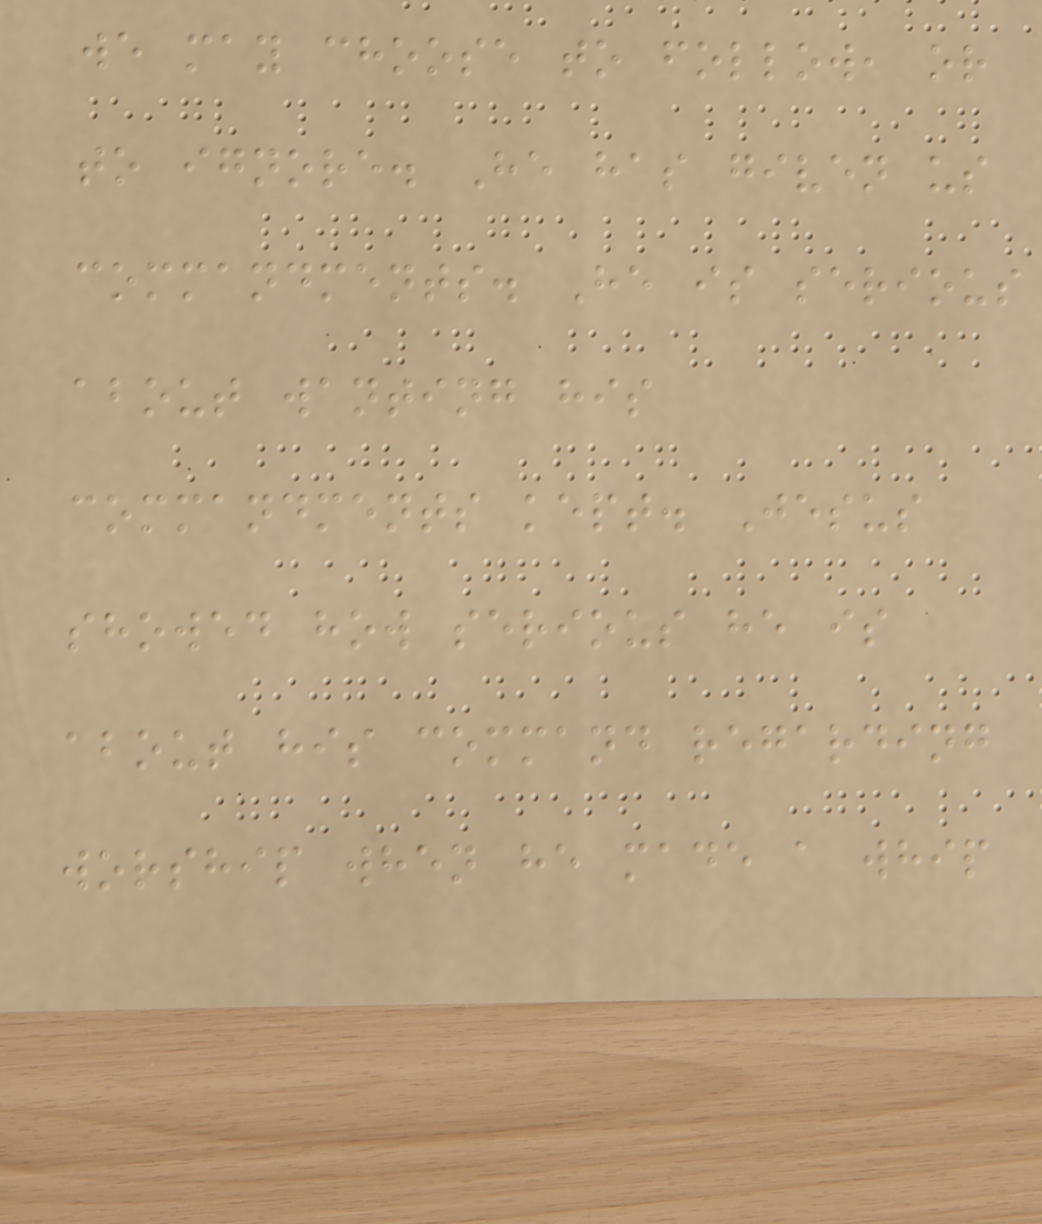we may choose to follow, or
to ignore. He has given us
commandments. He is serious
about wanting his
commandments kept. Jesus
showed how serious he is
about his command regarding
worship when he made a whip
